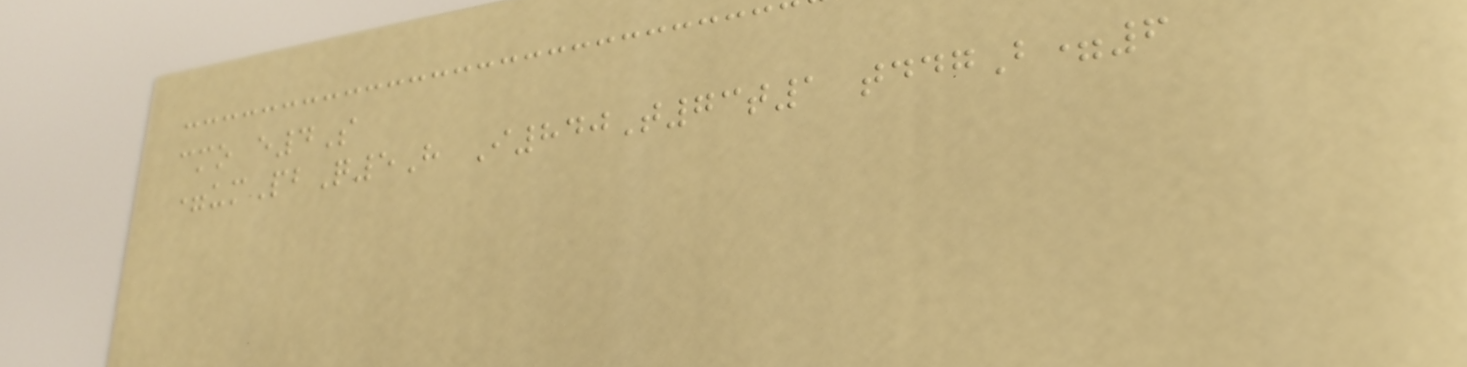cmo e4S
=umPbQ5H I840T73t1 tddgB=6
